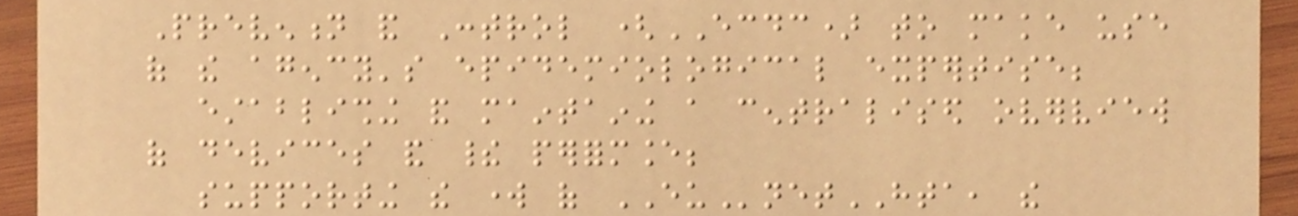Prevention and Control (ECDC) to make use
of the agency's epidemiological expertise;
establishing and maintaining a centralised overview
of devices and their performance;
supporting the work of EUnetHTA, the
